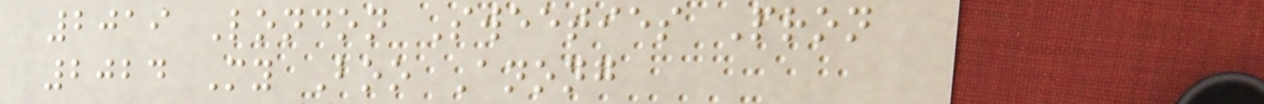2019 London Sweeties Pron
2024 My Boo Anong
